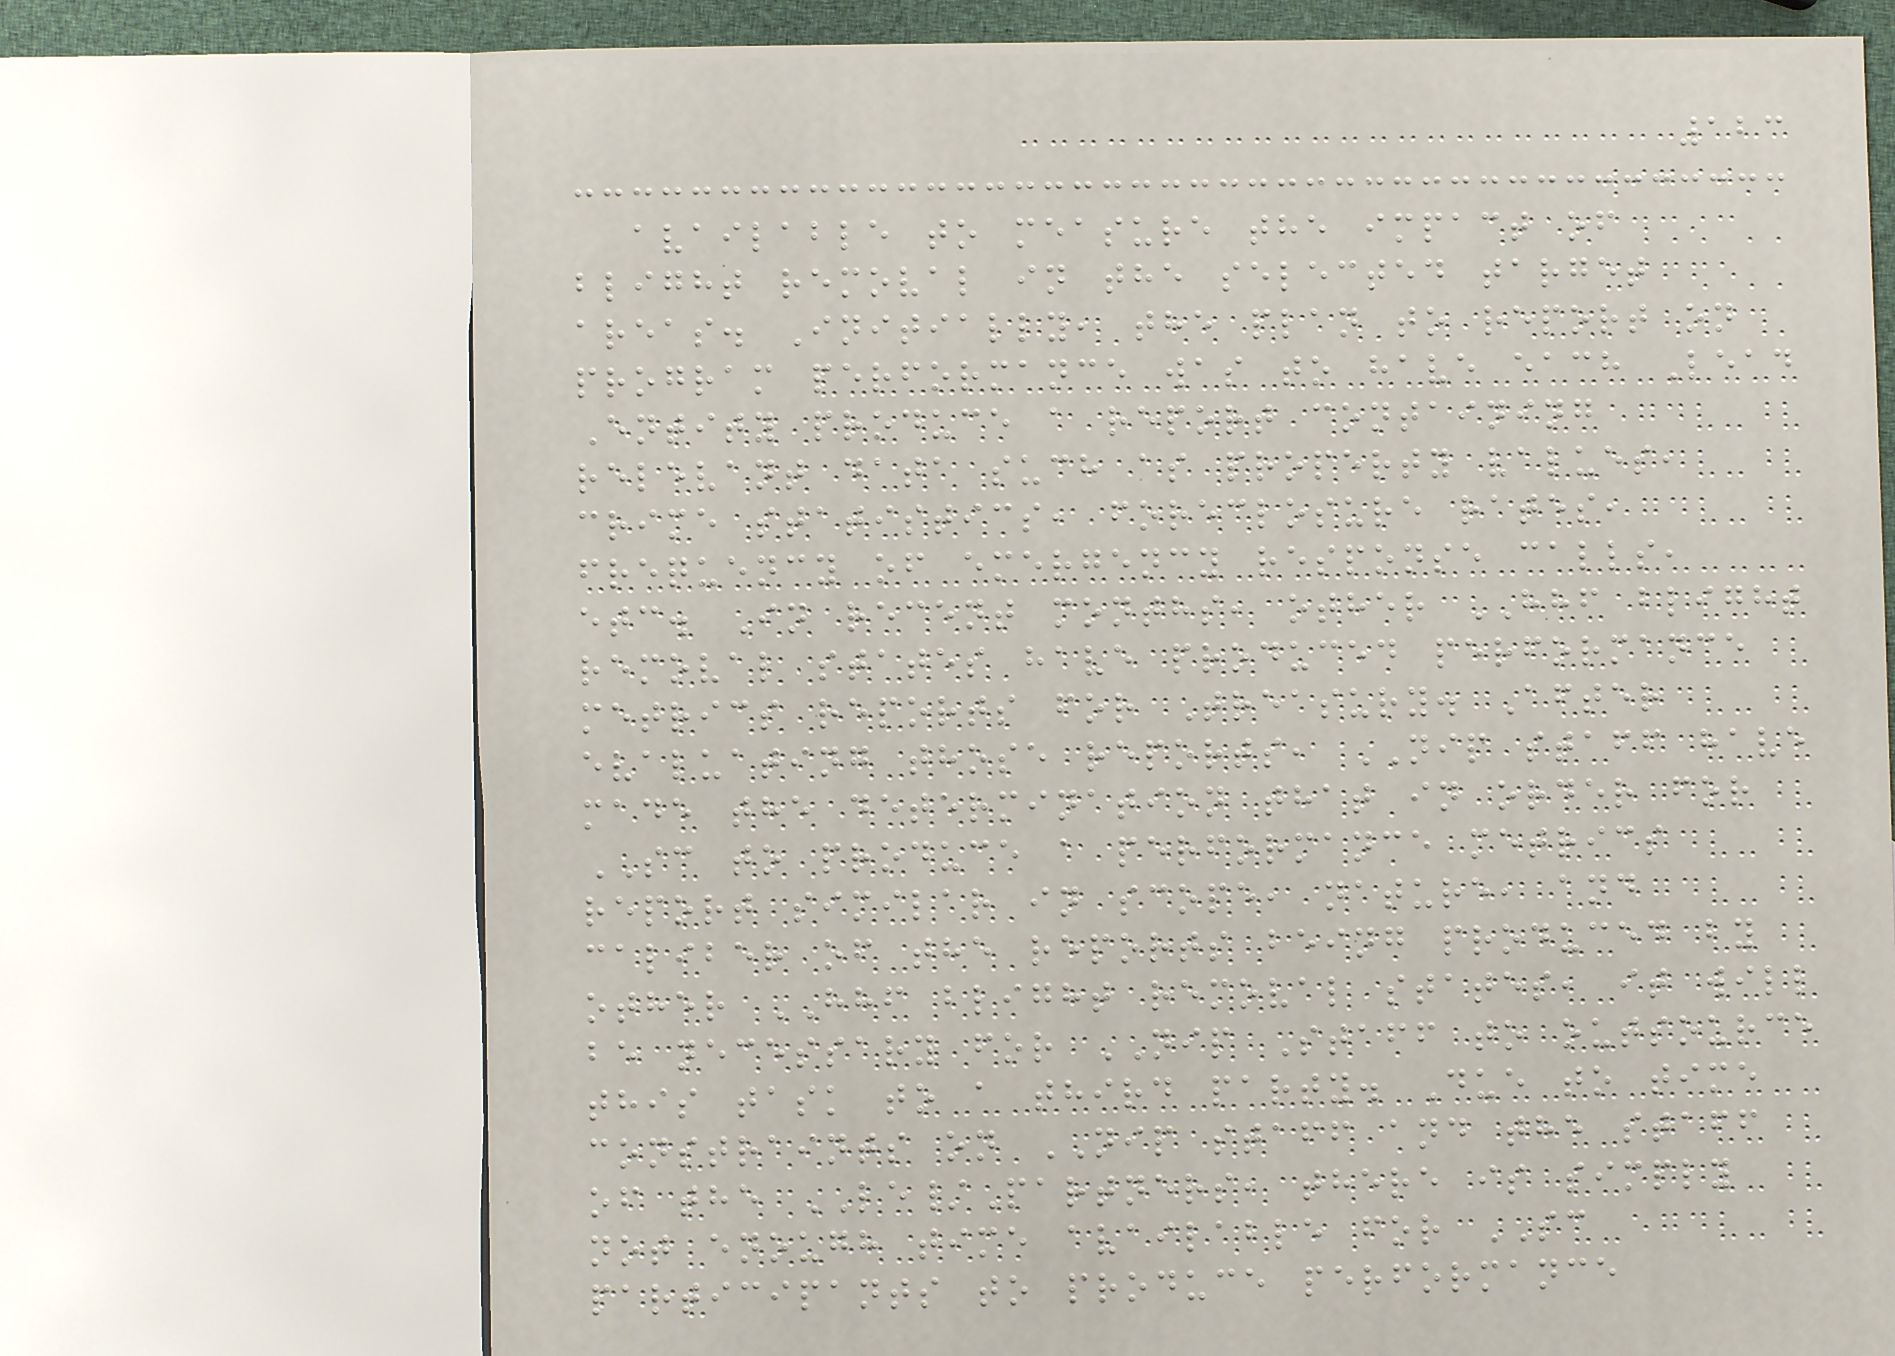123
available to measure the impact of
blight removal in the selected target
areas. Initially, the plan to report on
program performance was to have each Lead
Entity produce a report containing
relevant data such as property values,
crime statistics, foreclosure rates,
frequency of emergency response calls,
etc. In recent months, other HHF blight
removal states have produced performance
metrics reports for Treasury. After
evaluating those reports, NIP staff have
made the determination that in order for
SC to produce a performance metrics
report similar in scope, nature, and
caliber of the reports being produced by
other HHF blight removal states, it will
be necessary for NIP Staff to outsource
this task to a third party. Due to time
constraints on NIP staff and the staff
of the LE/Partners, there is simply
not enough time available for SC
participants to produce performance
